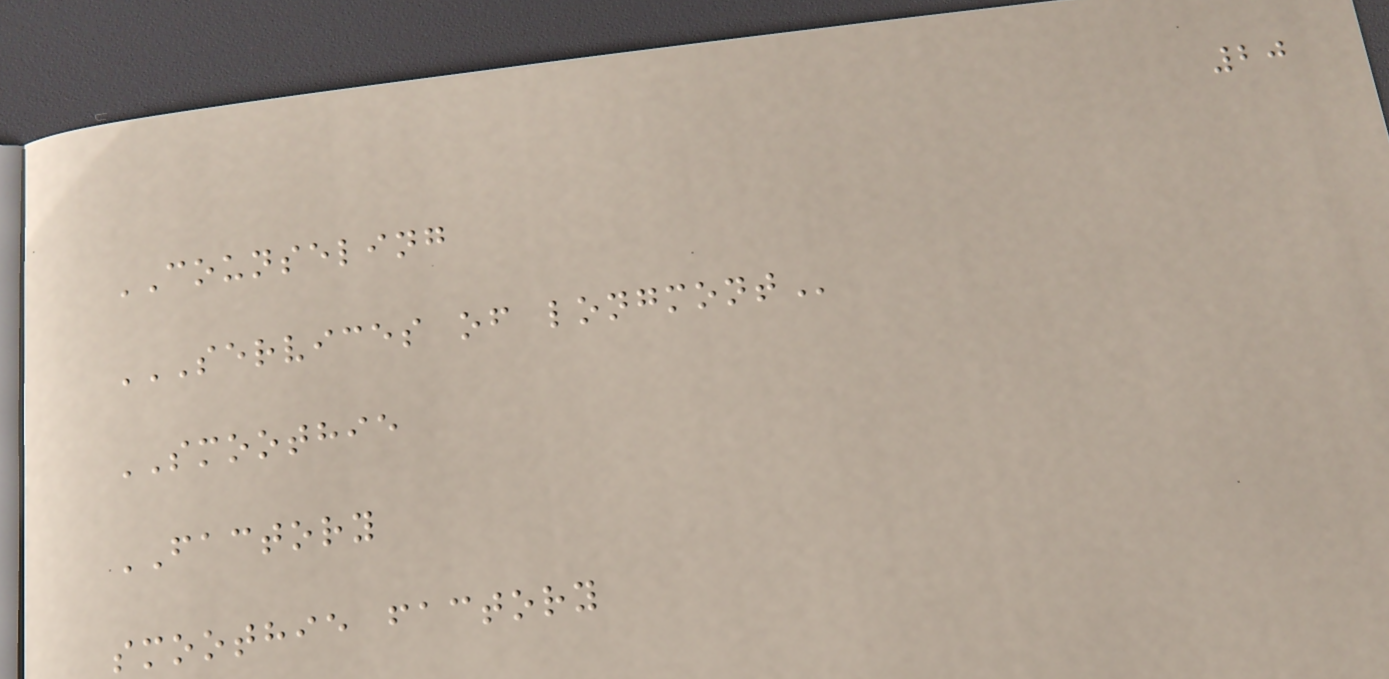20
COUNSELING
SERVICES OF LONGMONT
SMOOTHIE
FACTORY
smoothie factory
